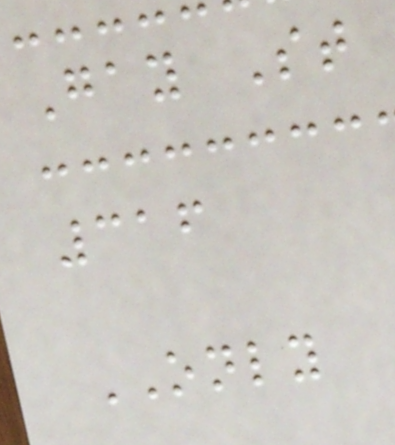Gay St
316
ONLY
